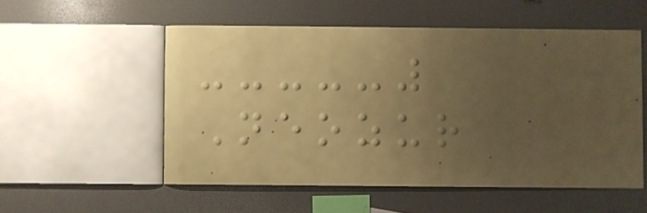Neozur
